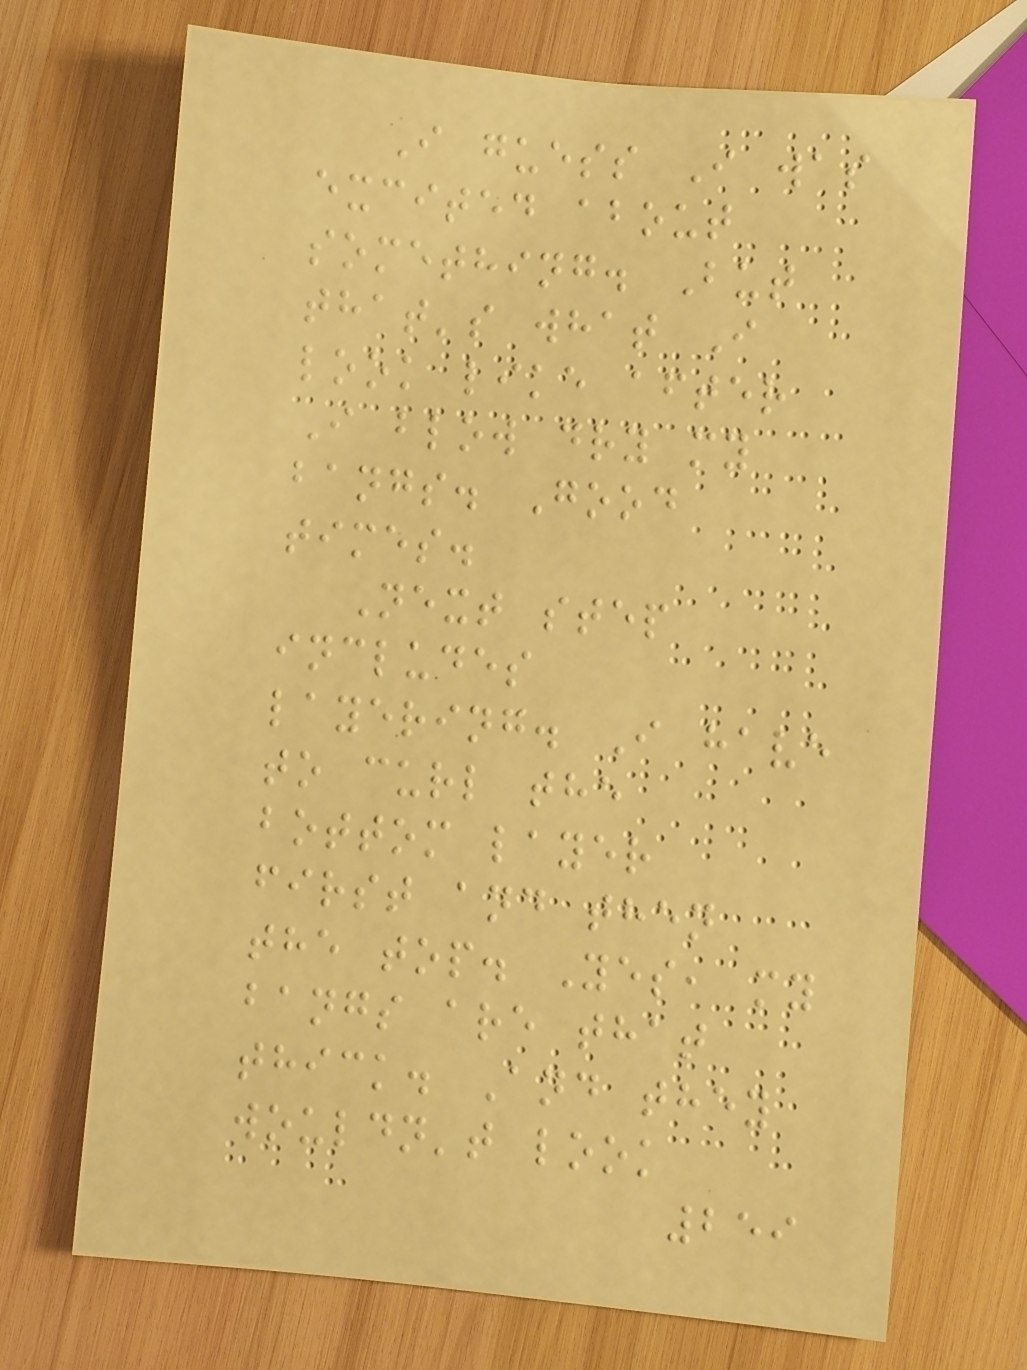I guess I was
excited about
something. But
that's what I
look like after
I blow dry my
bangs. Good
times.
Next step
includes
layering. I have
to curl the
bottom layer
first and then
the top. Yes, my
bangs are that
thick. And they
wouldn't look
259
